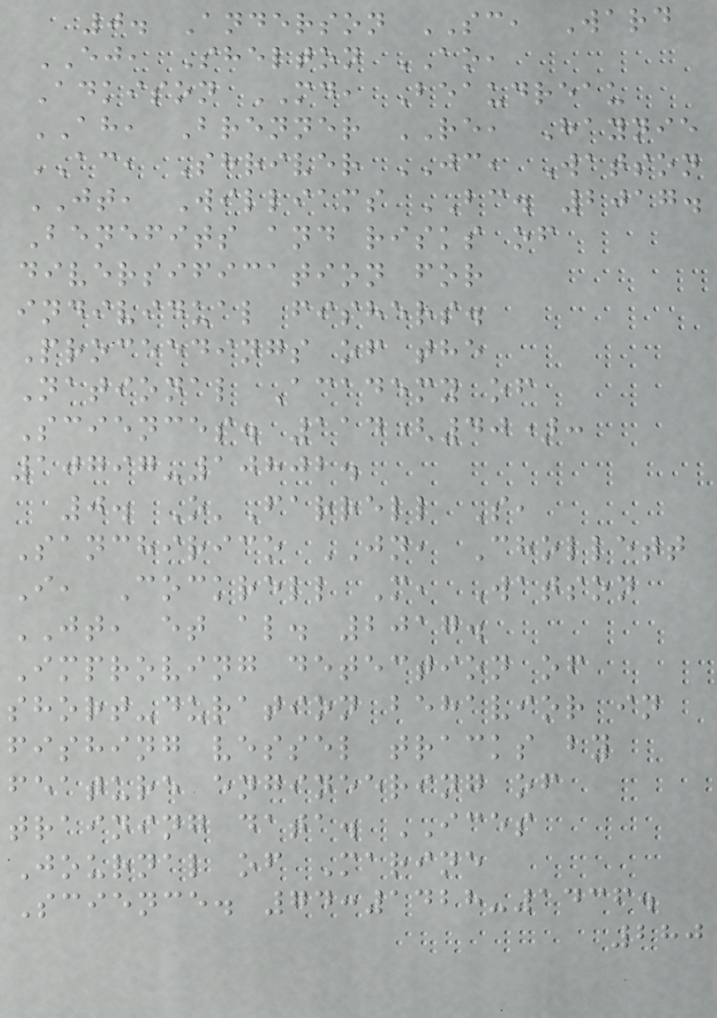0. Anderson SC, Ward
EJ, Shelton AO,
Adkison MD, Beaudreau
AH, Brenner RE, Haynie
AC, Shriver JC, Watson
JT, Williams BC. 2017.
Benefits and risks of
diversification for
individual fishers.
Proceedings of the
National Academy of
Sciences. 114(40):
10797-10802.
0. O'Farrell S,
Sanchirico JN, Chollett
I, Cockrell M, Watson
JT, et al. 2017.
Improving detection of
short-duration behavior in
fishing vessel tracks by
feature engineering of
training data. ICES
Journal of Marine
Science. 74:1428-1436.
280
